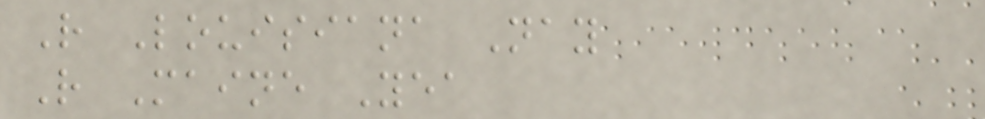R Louisiana Nay
R Maine Yea
